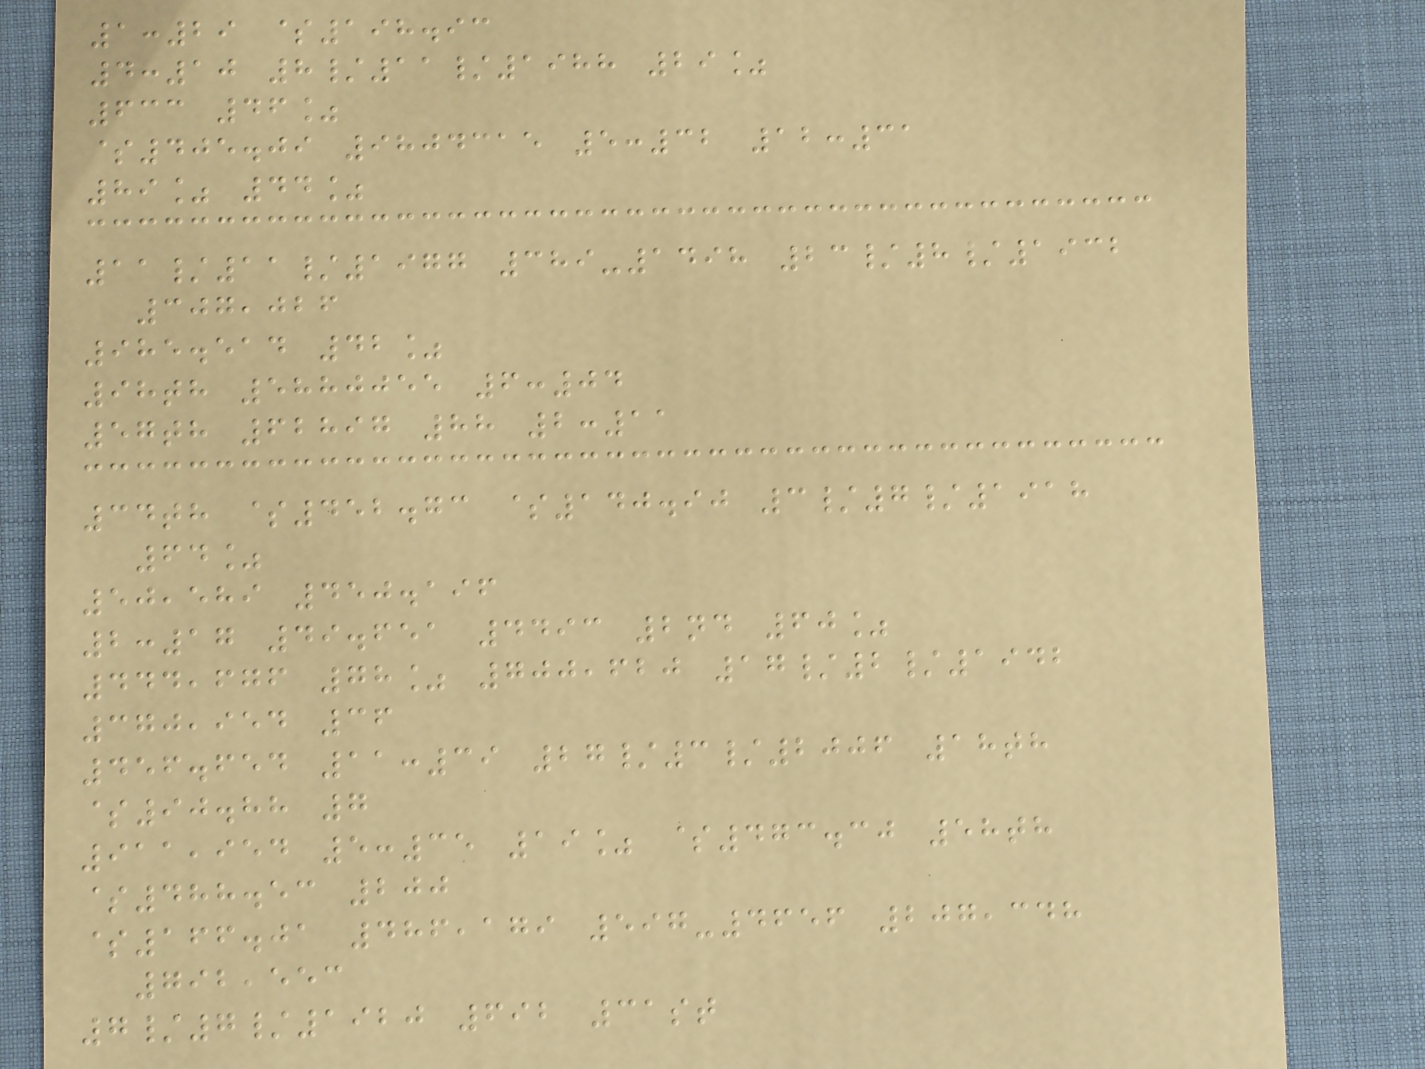1:29 $198.93
4:10 8/11/1988 29%
633 46%
$405.09 9804315 5:32 12:31
89% 44%
11/11/1977 389-1498 23/8/1932
307,026
985.514 42%
98th 5880055 6:04
57th 62897 88 2:11
34th $452.73 $140.90 3/7/1918
64%
50,589 450.196
2:17 49.651 4493 2nd 60%
444,676 78% 700,620 17/2/1942
370,954 36
456.654 11:39 27/3/2006 18th
$90.88 7
911,954 5:35 19% $473.30 58th
$488.53 200
$166.01 486,179 597-4656 207,348
792,553
7/7/1920 692 31st
